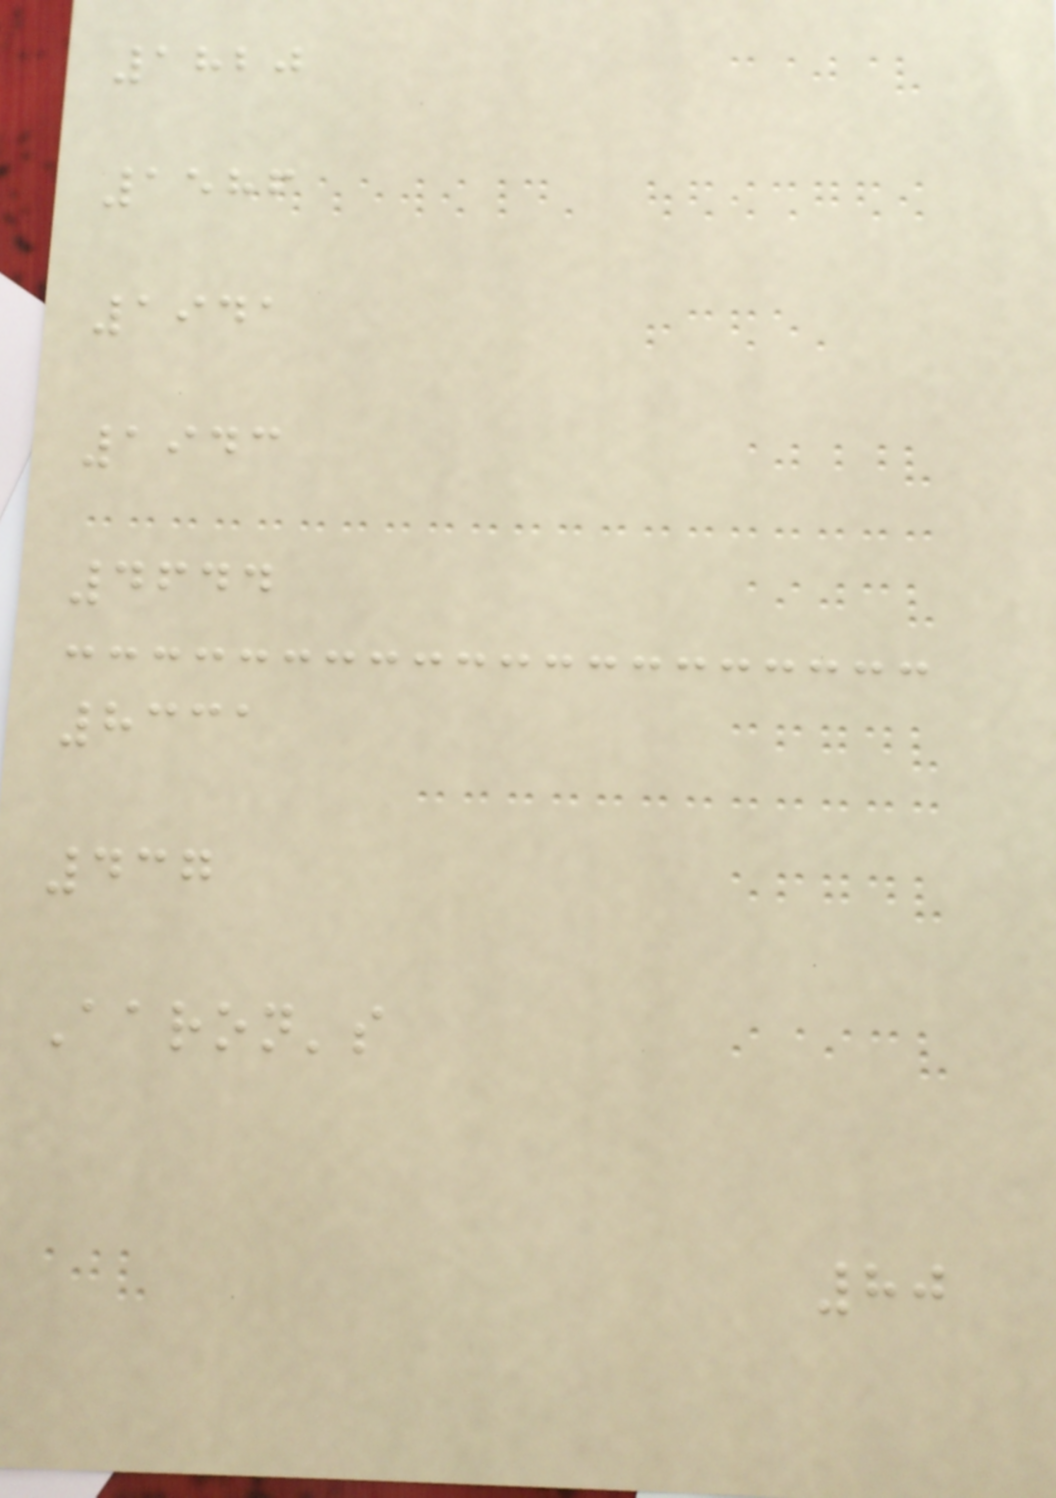1820
1586
1941
1943
4644
8331
437
Aaron's
80
